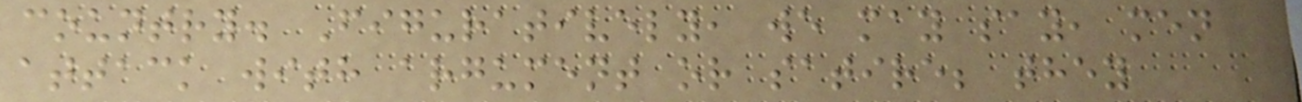country. Figuratively, we may say, men
attack with argument or satire; they
